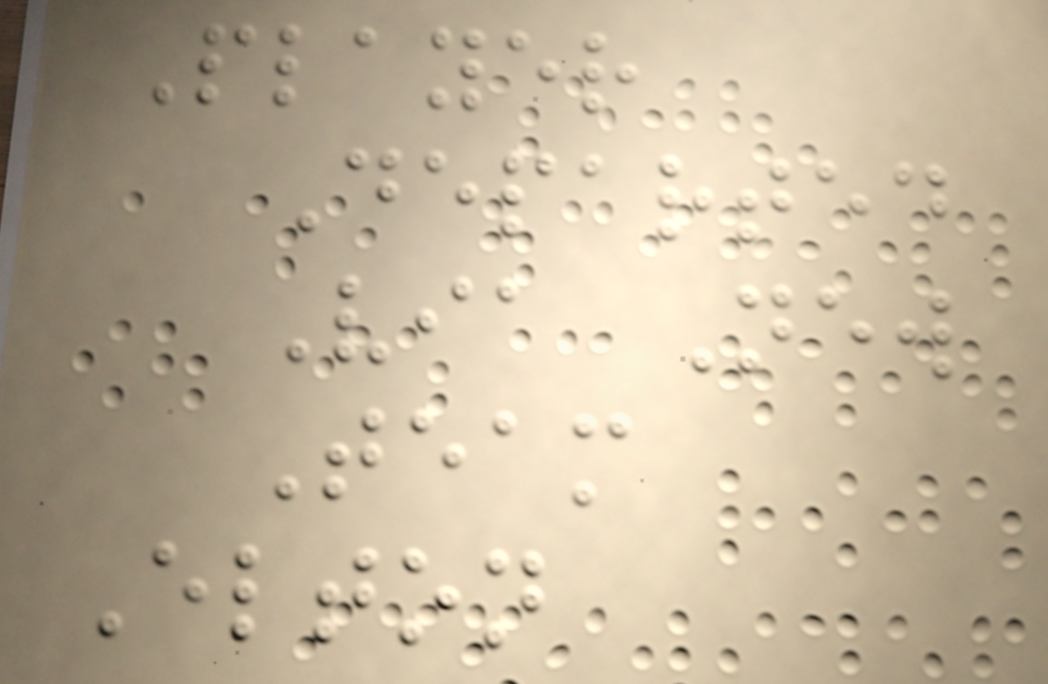Player
Departed
Via New
Team
Elton
